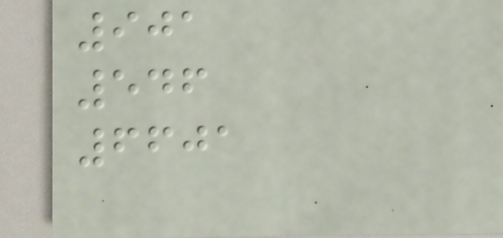901
546
6601
